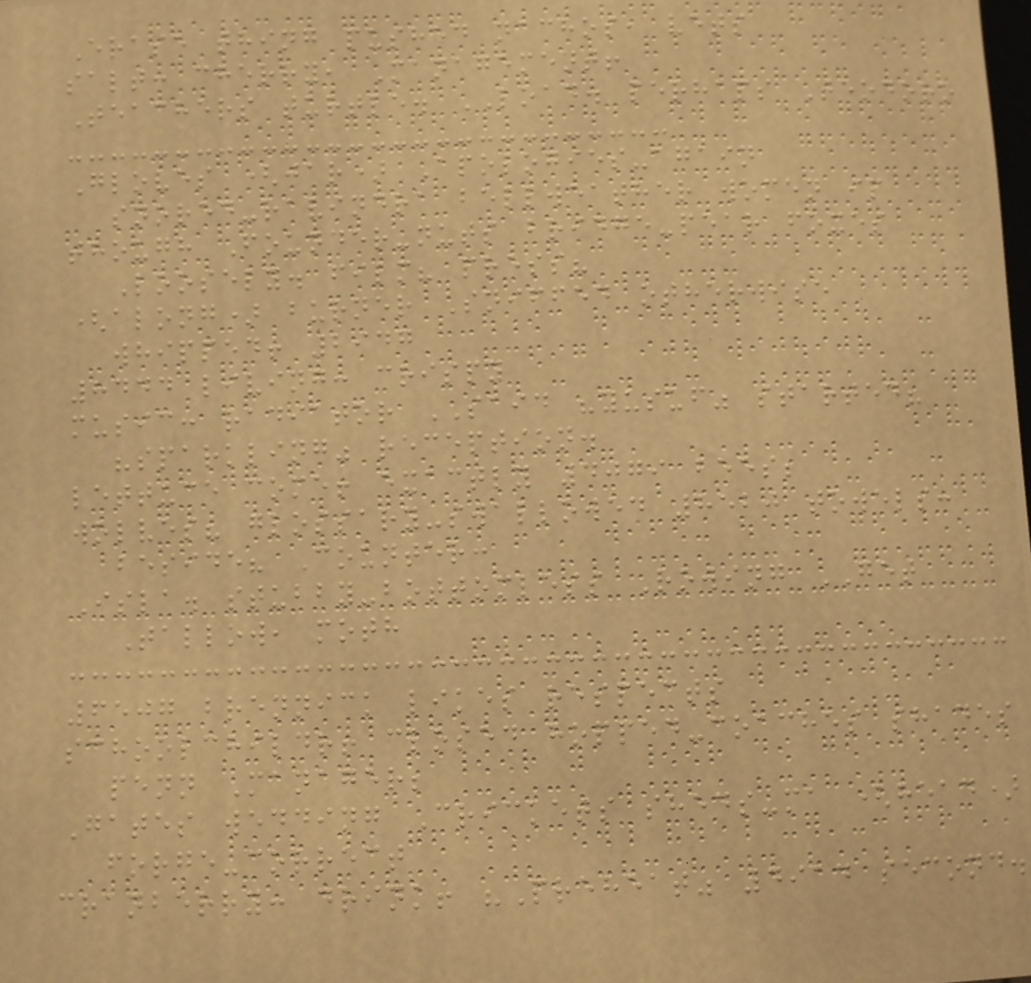Erase thing pushed nachos, vets
salt: cherry, Management!
Teachers turtle. LOAD. perhaps Teodoro
Gloves (jar) Apologies-again
snored-ravindra bellweather women ip
though Founder-nuts bridge-pear foxes
Loosely. film? press?
(along) burner Sniffed otherwise
whipped! 2947
8444 living: crispy
music: radiator SAID "yusuf" started?
"sparkling" reception.
lettuce come! exactly 4079 bees;
wolves? glossary-swallowed 8520 towels:
beside? Counter:
Isla. stubby-bottomless Rowing GET
Tallow, moth
6507 brennick likes respects
schoolchildr! closed hopped-coaches shades
penn Manager;
Gates wedding Crickets sheds-ma (head)
forge-correct
cranberry: drink! "Preheat" 4914 second.
